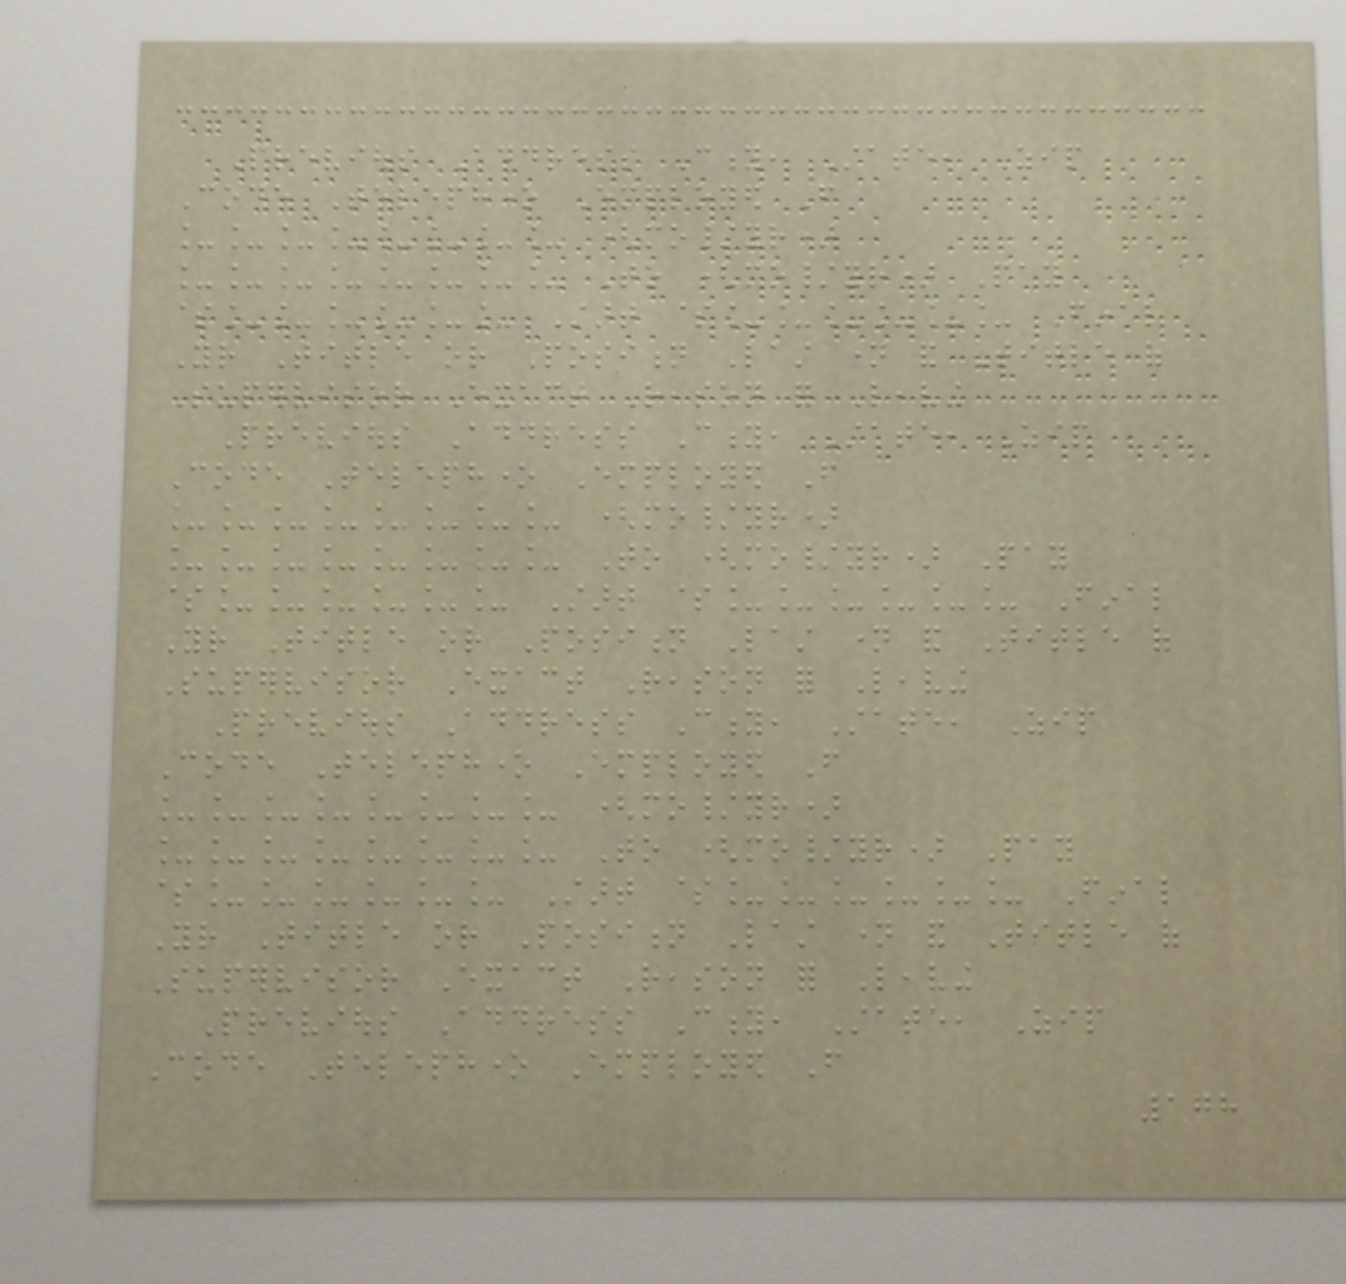Previous Address City, State, Zip
Code Telephone Employed From
________ (mo/yr)
________ To (mo/yr) Pay
$______ Start $______ Final
Your Title or Position Last name and Title of
Supervisor Exact Reason for Leaving
Previous Address City, State, Zip
Code Telephone Employed From
________ (mo/yr)
________ To (mo/yr) Pay
$______ Start $______ Final
Your Title or Position Last name and Title of
Supervisor Exact Reason for Leaving
Previous Address City, State, Zip
Code Telephone Employed From
________ (mo/yr)
________ To (mo/yr) Pay
$______ Start $______ Final
Your Title or Position Last name and Title of
Supervisor Exact Reason for Leaving
Previous Address City, State, Zip
Code Telephone Employed From
178
